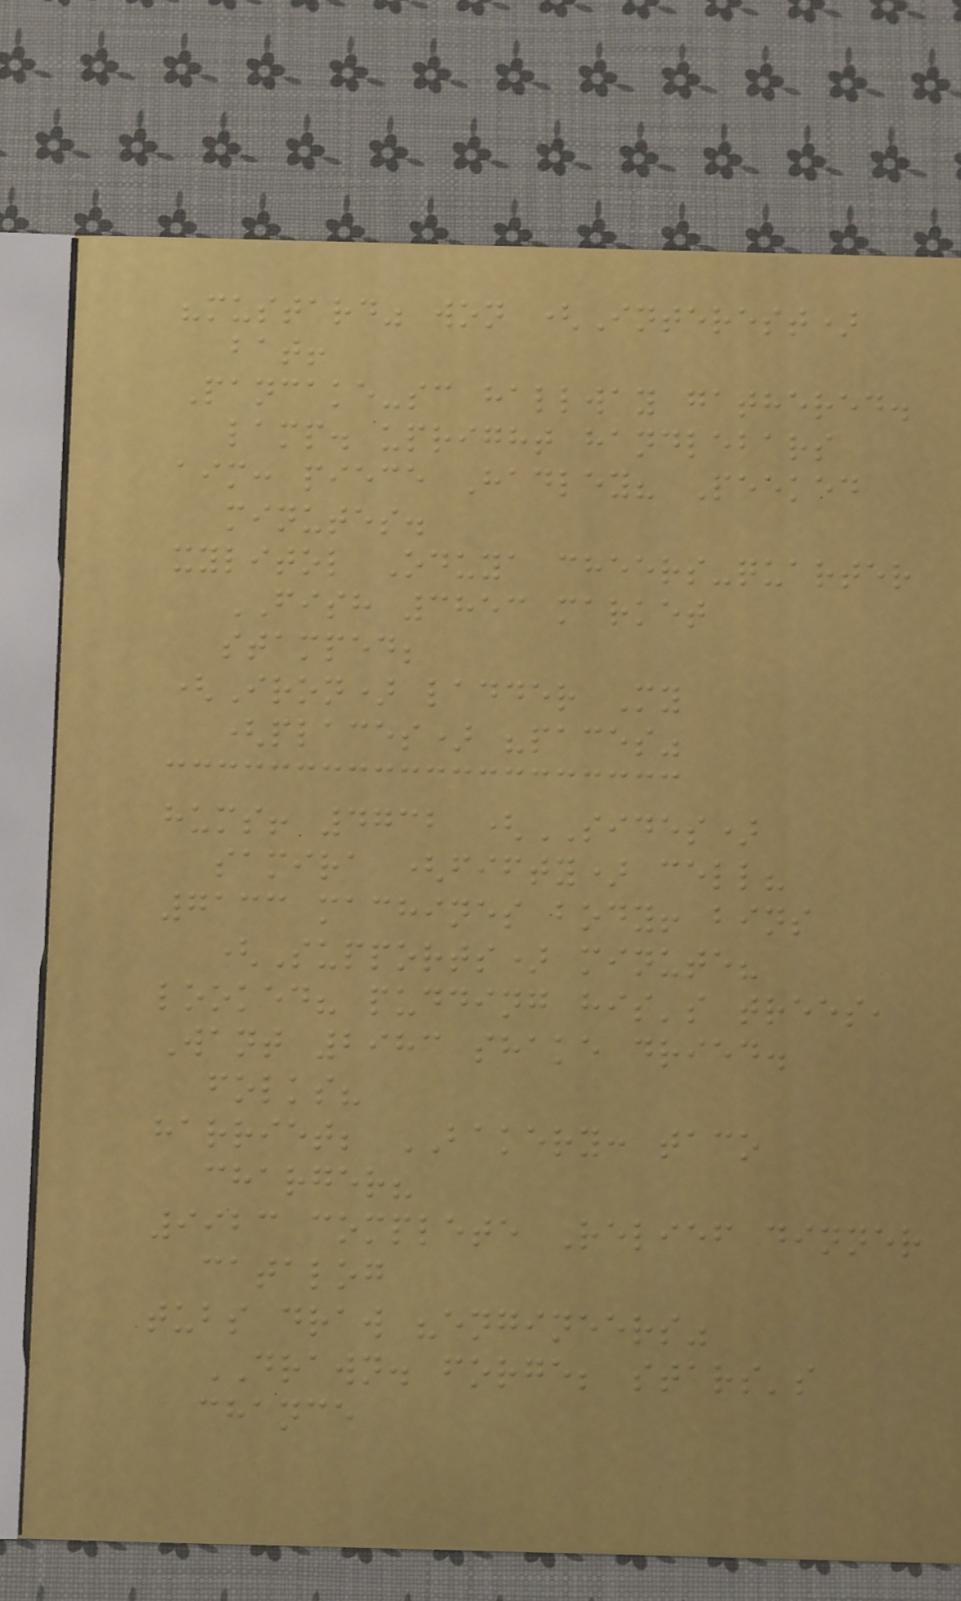"mustard" won (Interest)
bat!
Pancake-sc hallway gathered.
lamp. upright handlebars
aim: piece Hadley? Peeked
minutes.
xylitol Oduya cheers-quarter
FISH 3853 market
stamped;
(Iron) ladder My
(places) "paces"
hums! 4732 (SIDES)
samira (fifty) cell?
7133 machines body! bins
(Supports) minute?
looked? pudding his's trees,
Want 2983 shake dried.
folks?
harriet; BAKERY: taco
charger?
9923 complete Relief dinner
catalog
tubs draw "engineers"
DRAWN. forge; stars's
chance
